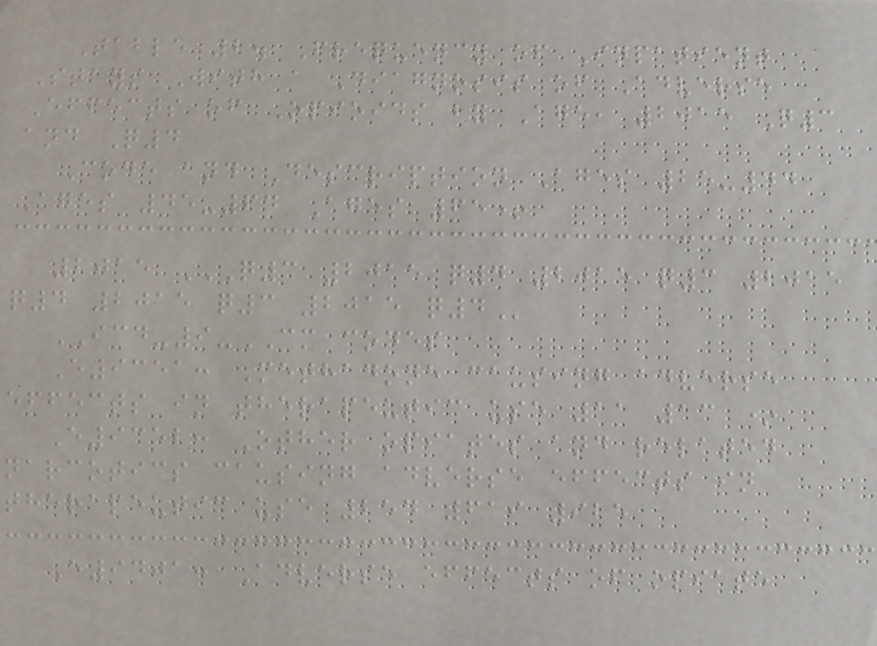Table 2. Frequency of Inpatient
Stays With a Diagnosis of Adverse
Effects of Opioids by Age, 2015 Q3
and Q4
Code and Description Ages 25-44
Ages 45-64 Ages 65+
2015 Q3 2015 Q4 2015 Q3 2015
Q4 2015 Q3 2015 Q4
ICD-9-CM codes
E9351: Methadone causing adverse
effects in therapeutic use 11 13 *
E9352: Other opiates and related
narcotics causing adverse effects in
therapeutic use 254 619 925
E9401: Adverse effects of opiate
